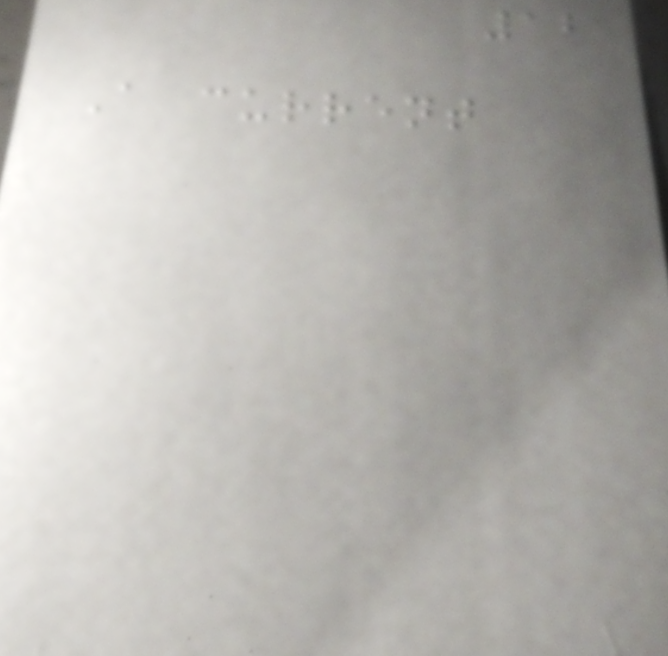12
A current
